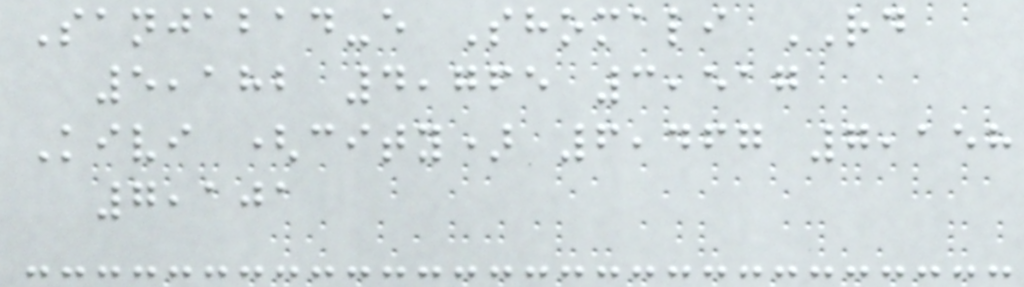Sanjabad-e Shomali RD
5,182 4,765 3,517
Kivi (city) 6,467 7,158
7,101
